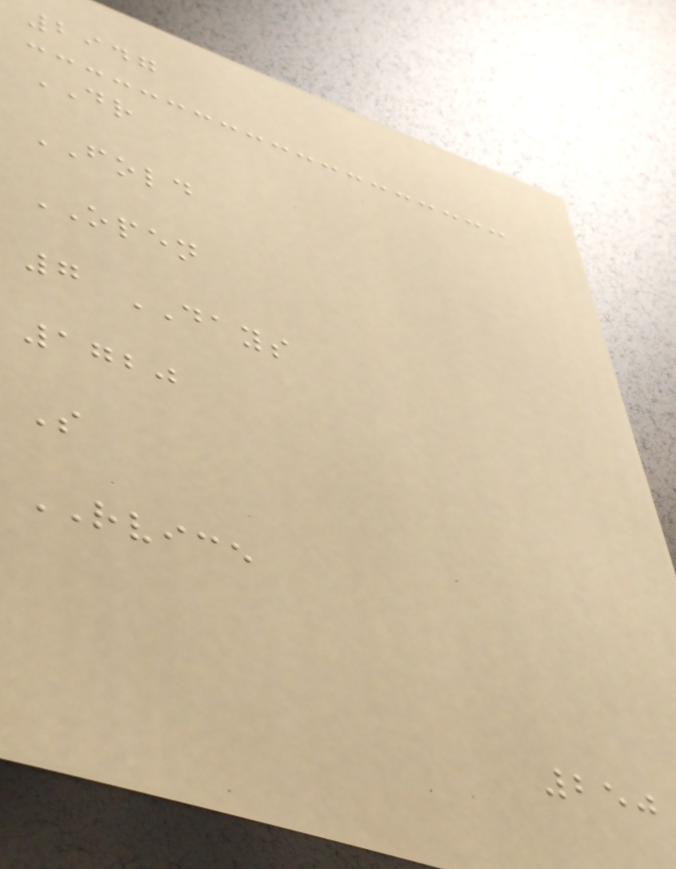2947
DR
FOLD
OPEN
7 DAYS
1720
S
RVICE
250
